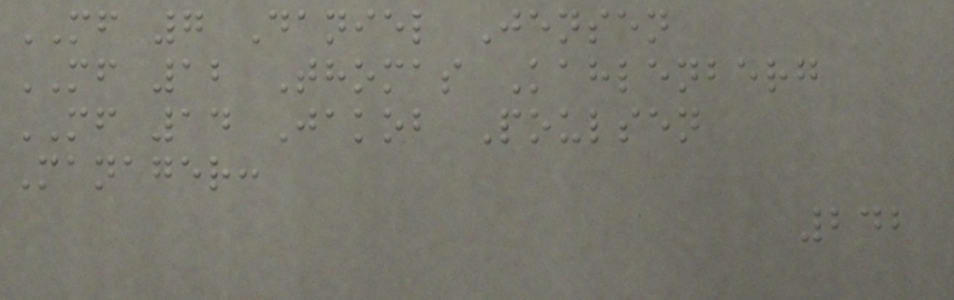MF 7 Daniel Jensen
MF 12 Thomas Kahlenberg
MF 14 Jakob Poulsen
Manager:
242
